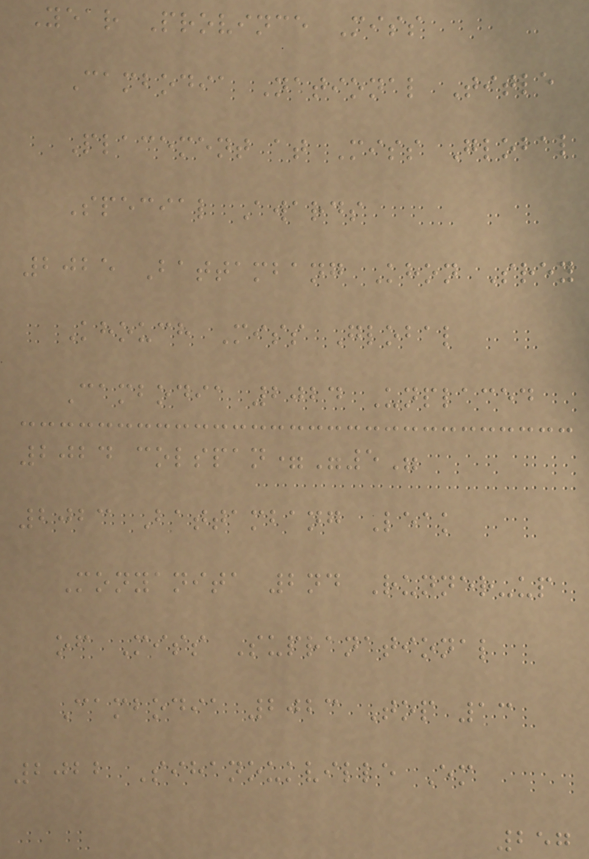Year Province Miss
Cambodia National Title
Placement at Miss Global
Special Awards
2025 Battambang Khon Srey
Khouch Miss Global
Cambodia 2024 Unplaced
2024 colspan="5"
2023 Battambang Leak
Monyanita 2nd Runner-up
of Miss Supranational
Cambodia 2023 Top 13
2022 Sihanoukville Em
257
